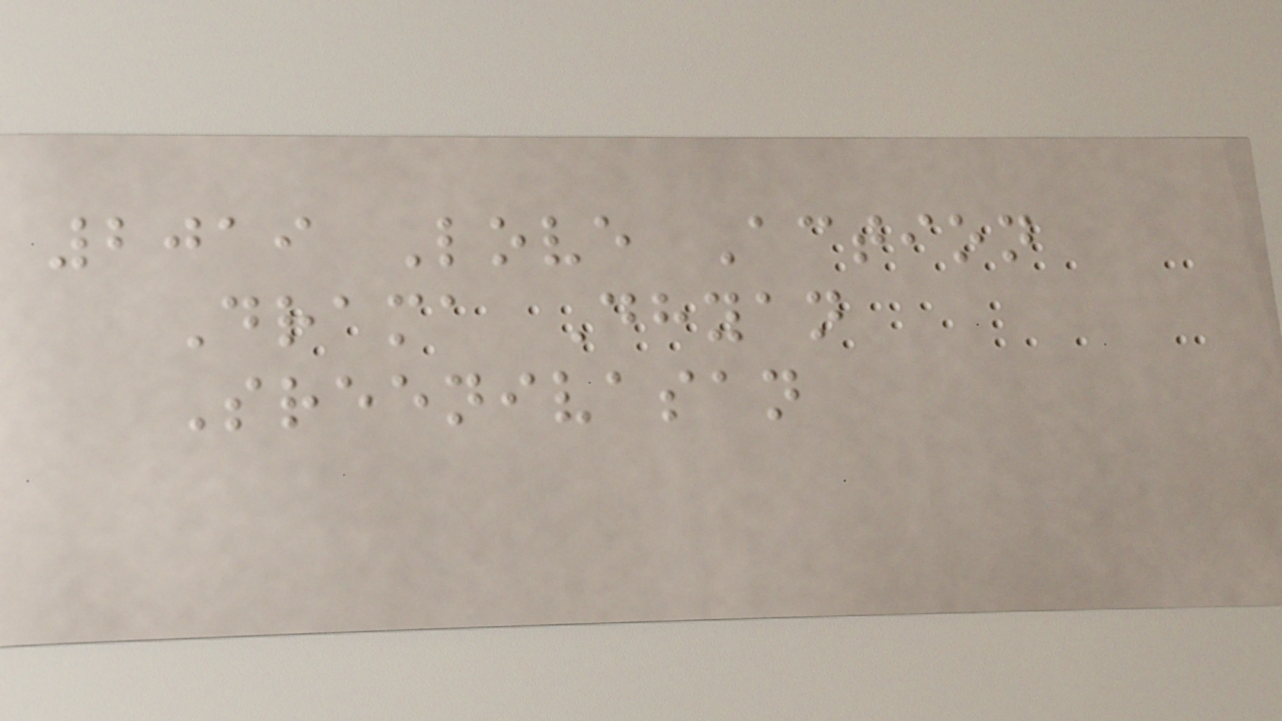2019 Love Action
Drama Dhyan
Sreenivasan
